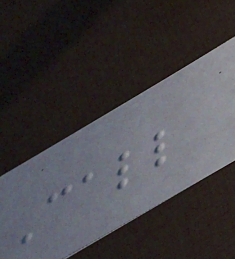Call
